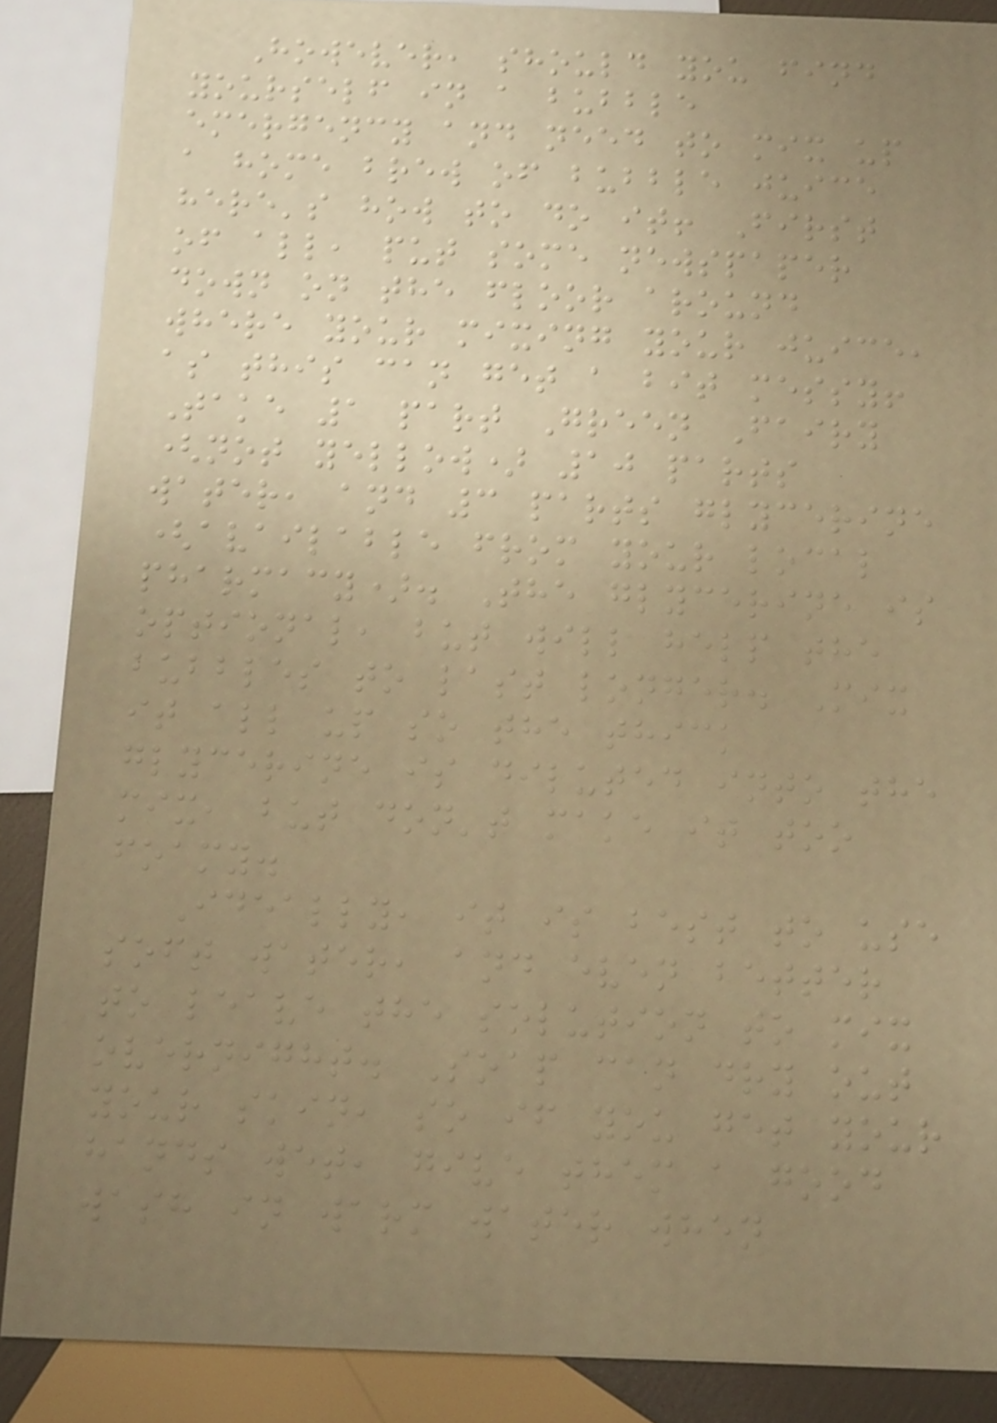However, should you find
yourself in a bubble
emergency and need to mix up
a home brew of bubble juice
here's how to do it! First
of all, put some newspaper
down on the floor around
where your mixing your juice,
as this can get a bit messy!
Take 1 part Green Fairy
(not yellow) 10 parts
water, and 3 parts glycerine
(available from your local
pharmacy). The glycerine is
optional, but will help the
bubbles to last longer. Mix
it all up so the thick
glycerine is diluted into the
mix, but don't make it too
foamy.
Ideally, it is best to use
soft water, and even better
to leave the solution to mix
overnight. Soap can dry out
your skin, so if you get your
hands wet, give them a good
wash in warm water when
